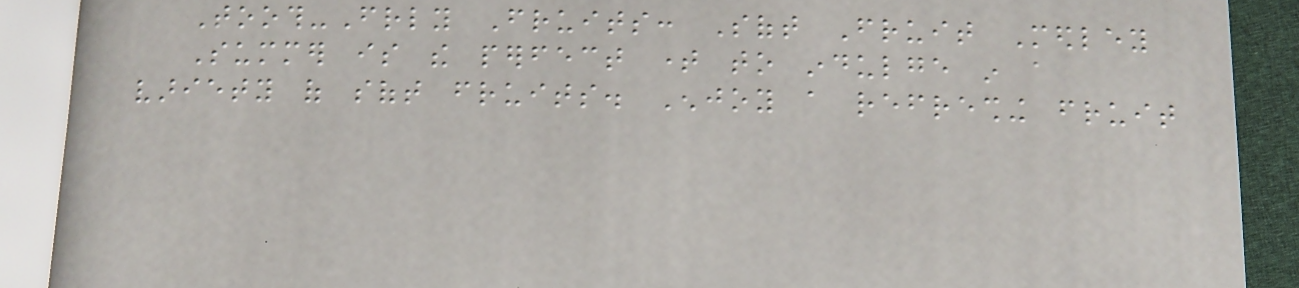Tooth-Friendly Fruits: Soft Fruit Medley
Summer is the perfect time to indulge in a
variety of soft fruits. Enjoy a refreshing fruit
